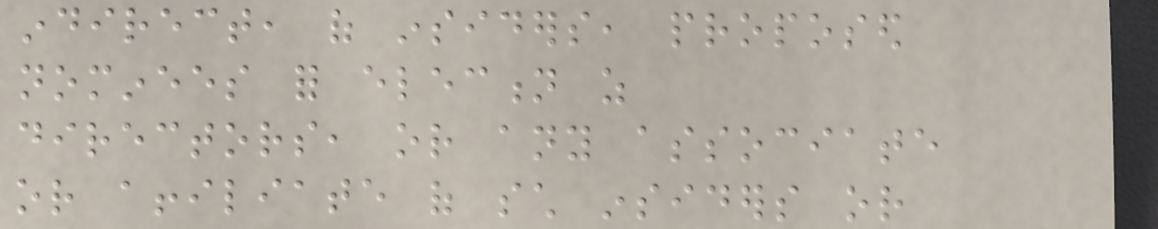indirect, of insiders, proposed
nominees for election as
directors, or any associate
or affiliate of such insiders or
